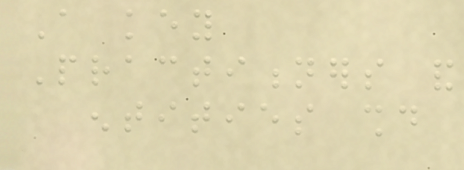A key
Practitioners and
entities should
